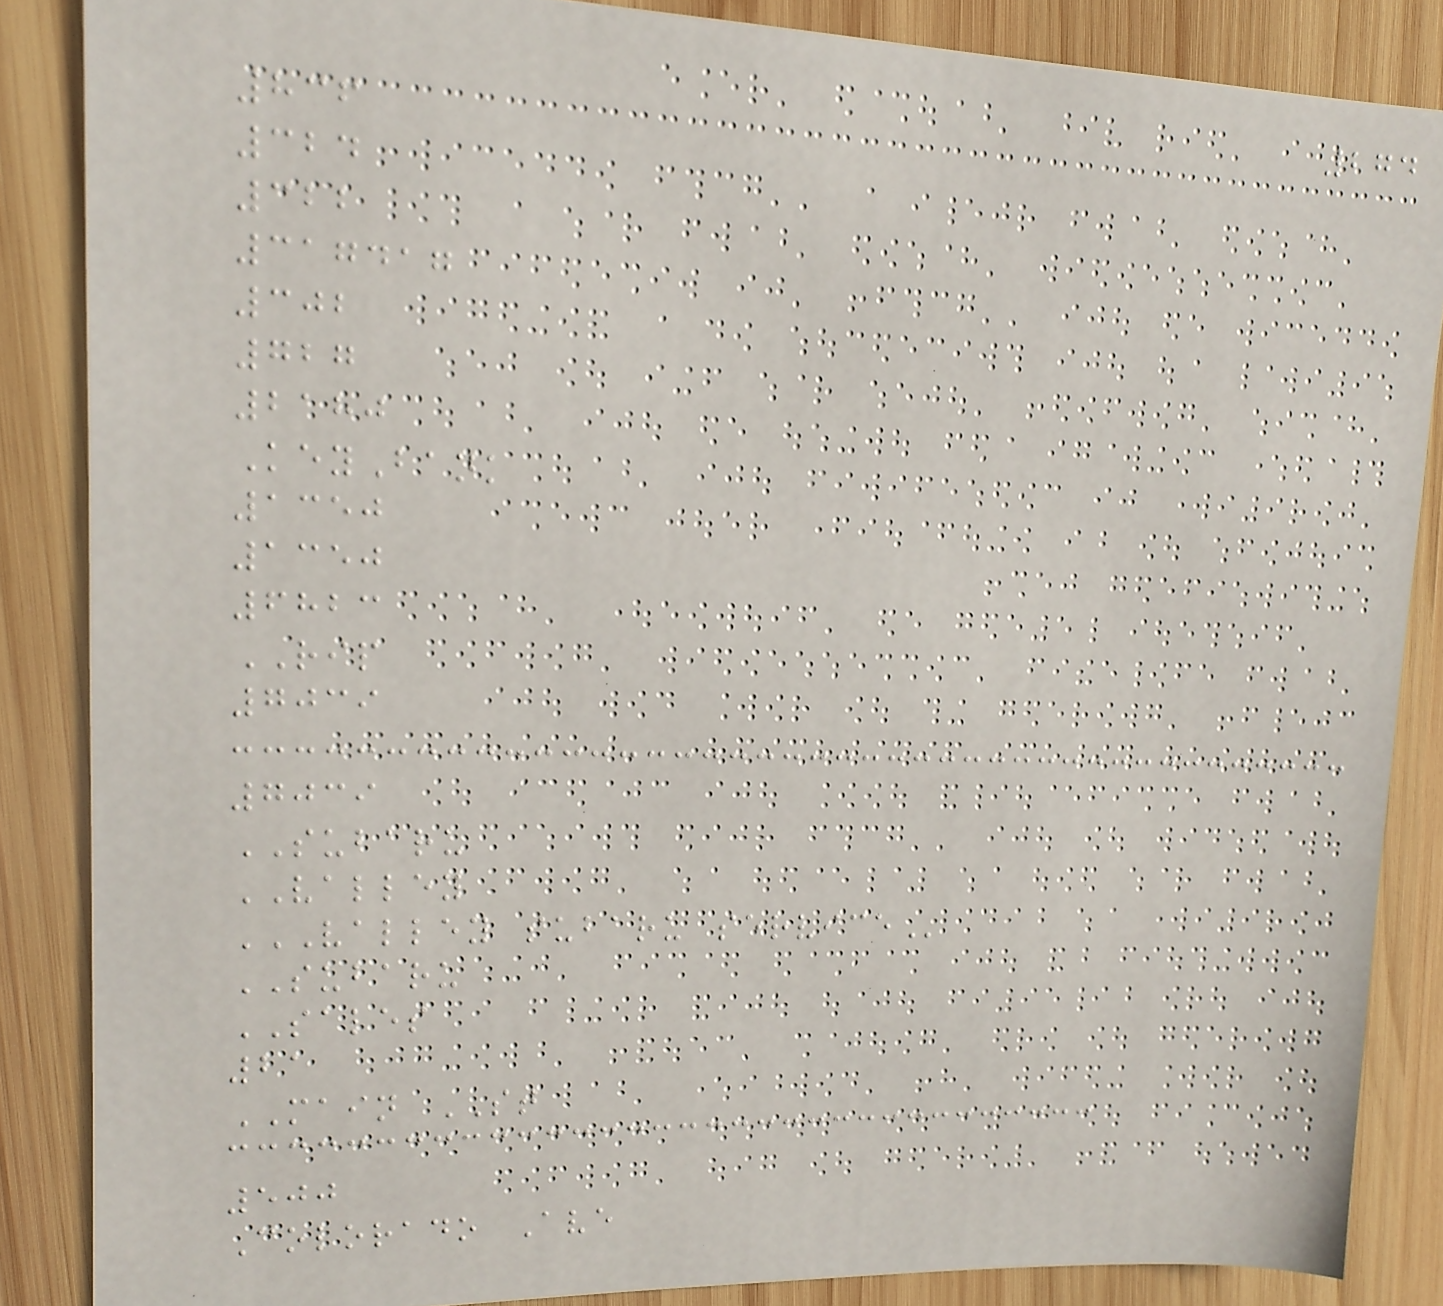274
836
324
322
317417
302
727
2180
KeyBank
1350
1350
6823
RIP
7039
7039
SUBARU
VALLEY
VALLEY SUBARU SERVICE
SUBARU
SALES
21
MAIN ST
500
Colorado Ave
